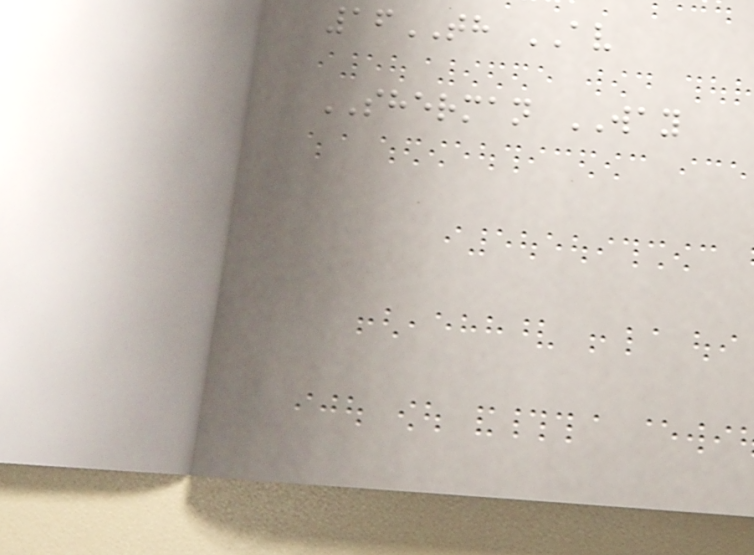16TH AV
SHERMAN WAY
